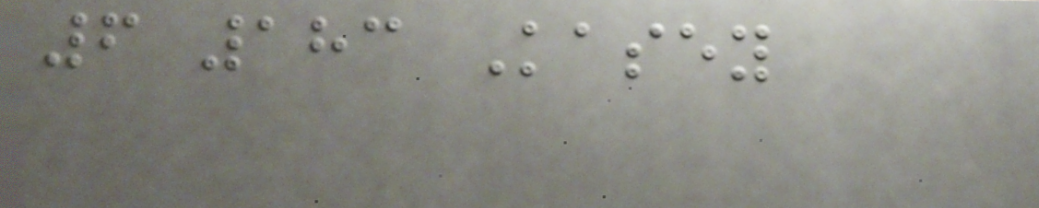6 183 Kasey
